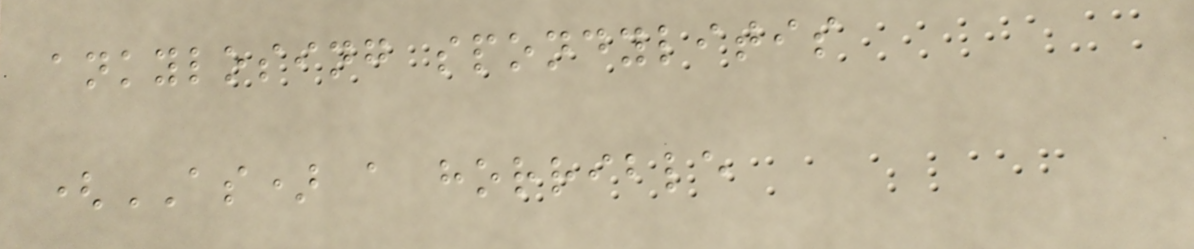ankylosing spondylitis
(AS) a horrible
